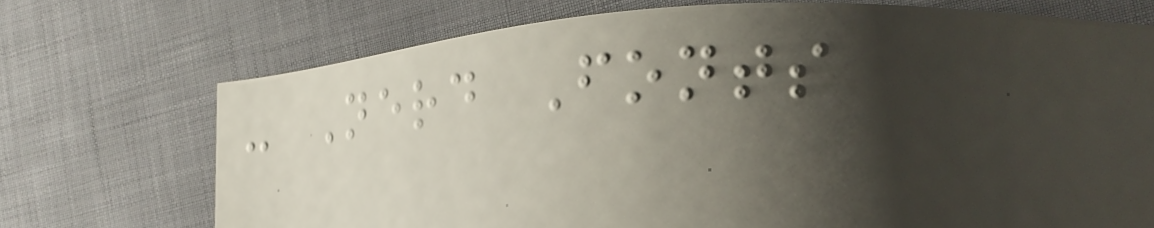- Nerd Fonts
